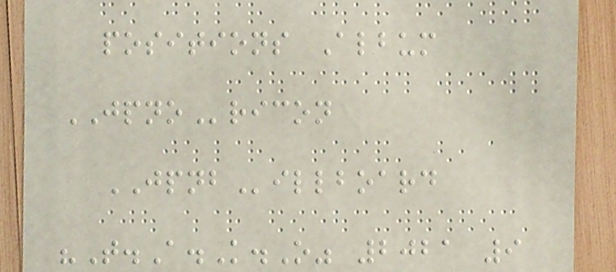positions Album
JPNOricon
JPNBillboard
"T.A.K.O" 2021 9
